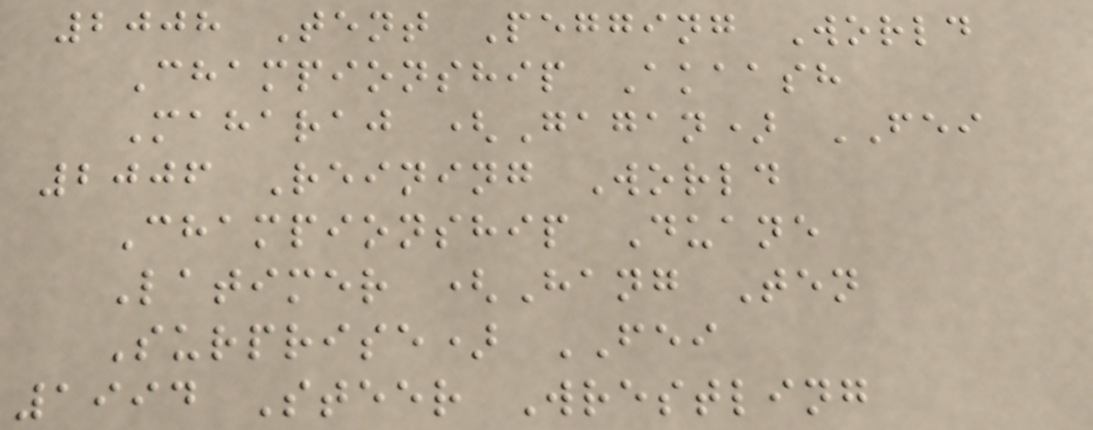2008 Tent Pegging World
Championship Akaash
Maharaj (Gagan) FEI
2006 Reining World
Championship Duane
Latimer (Hang Ten
Surprise) FEI
1994 Steer Wrestling
